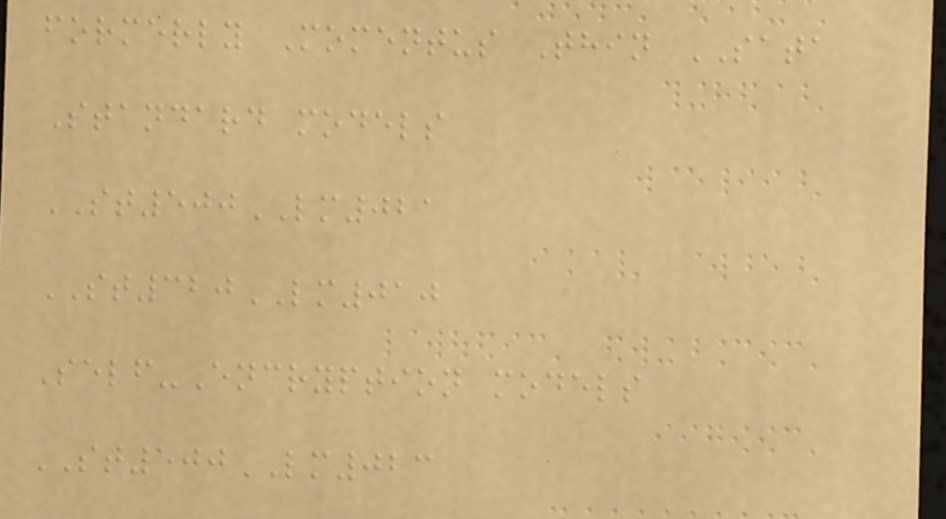formerly Momentus Thin SATA
Standard models
ST500LM021
ST320LM010
Self-Encryption models
ST500LM023
